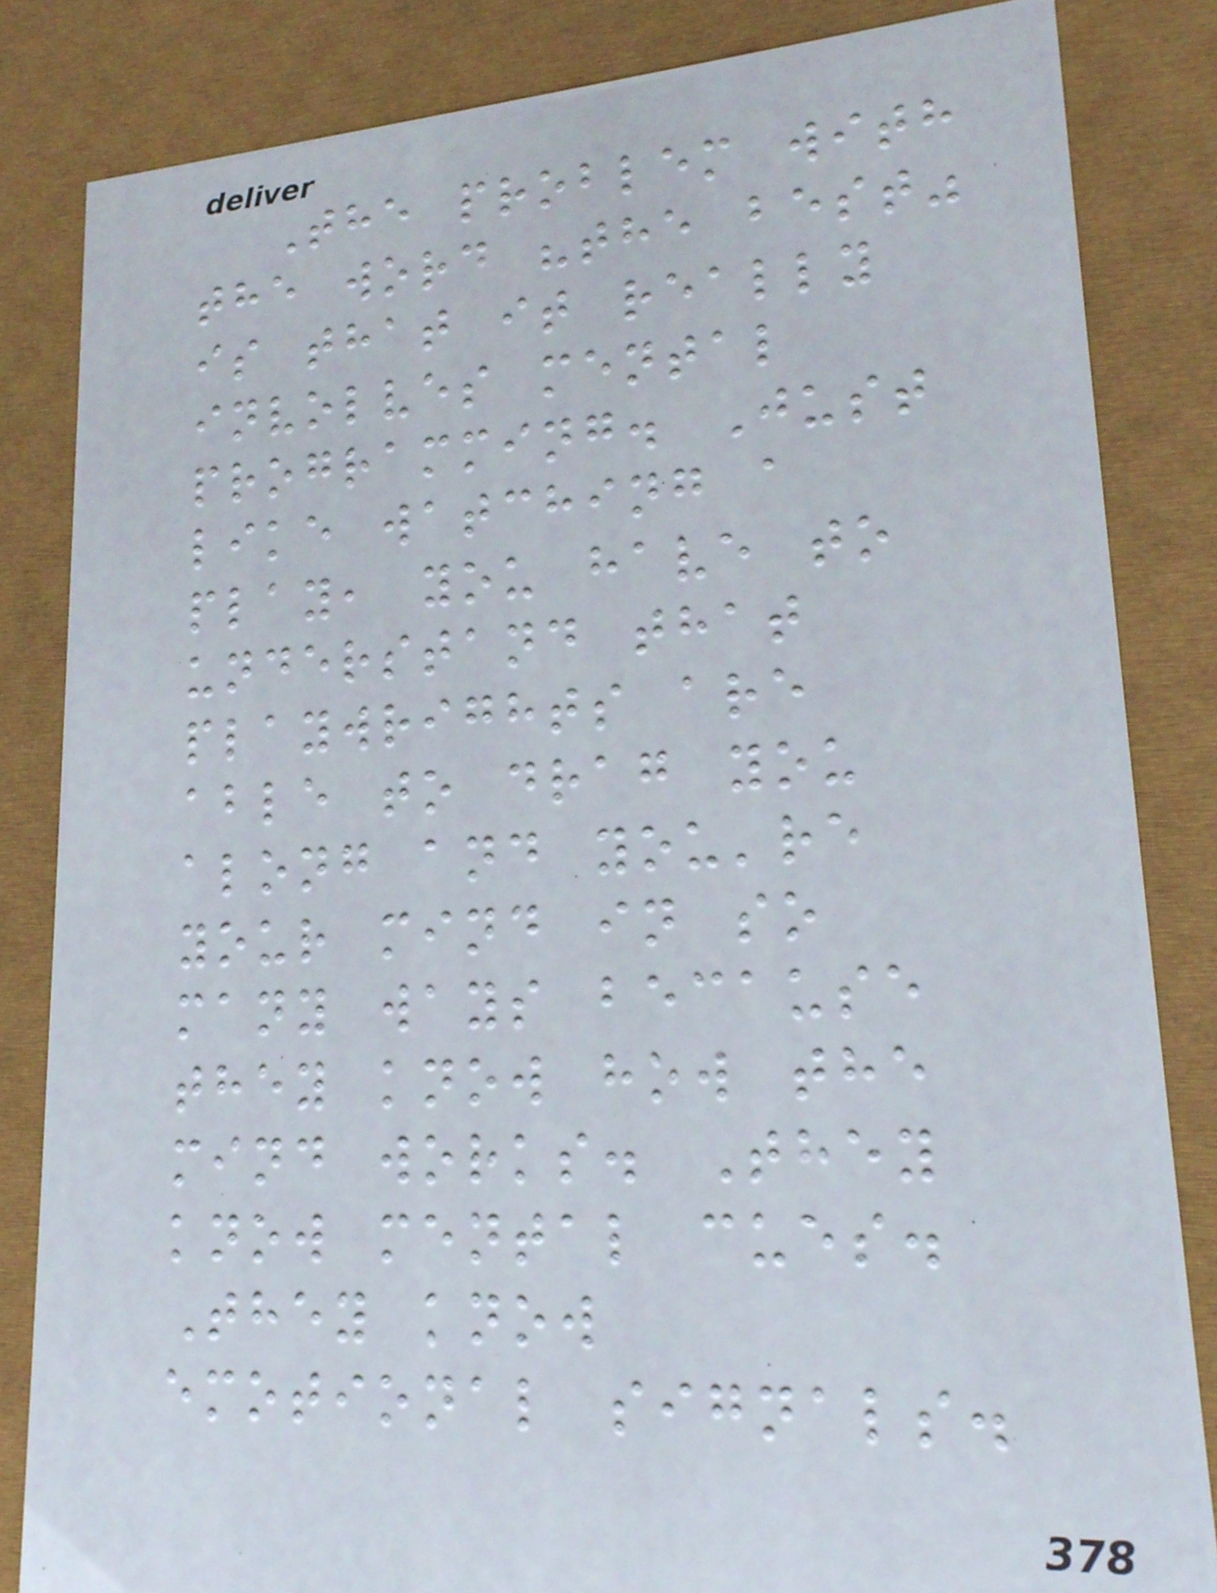The problem with
the word "the best"
is that it really
involves mental
programming. Just
like watching a
play, you have to
understand that
playwrights are
able to drag you
along and you're
your mind in so
many ways because
they know how the
mind works. They
know mental cues.
They know
emotional signals.
